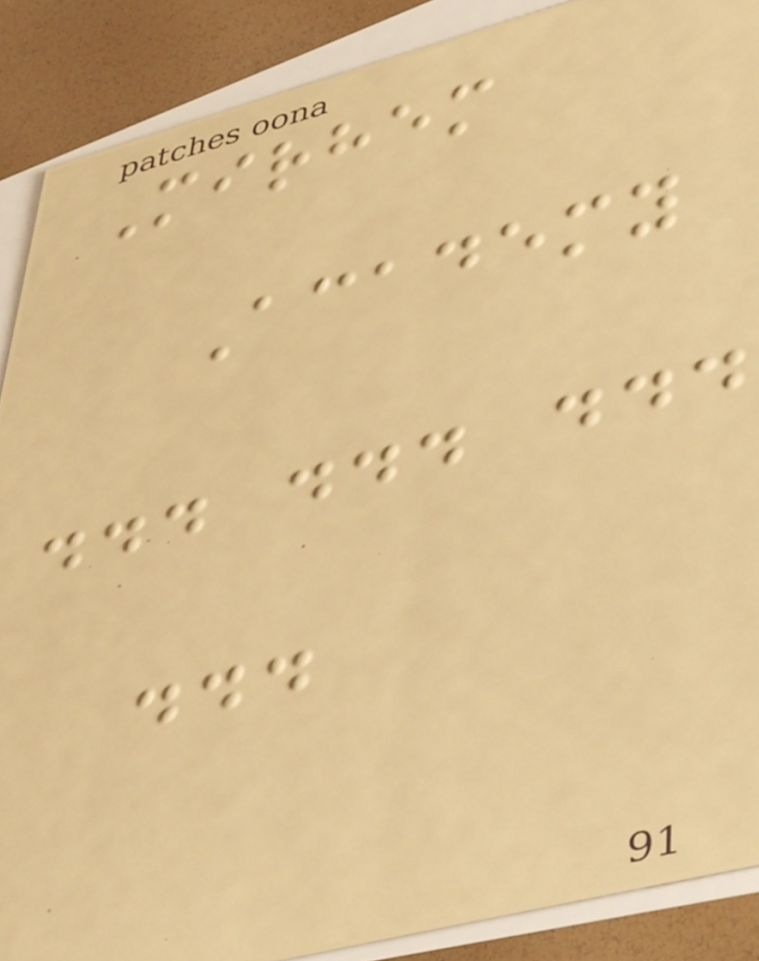Mirhem
Academy
... ... ...
...
